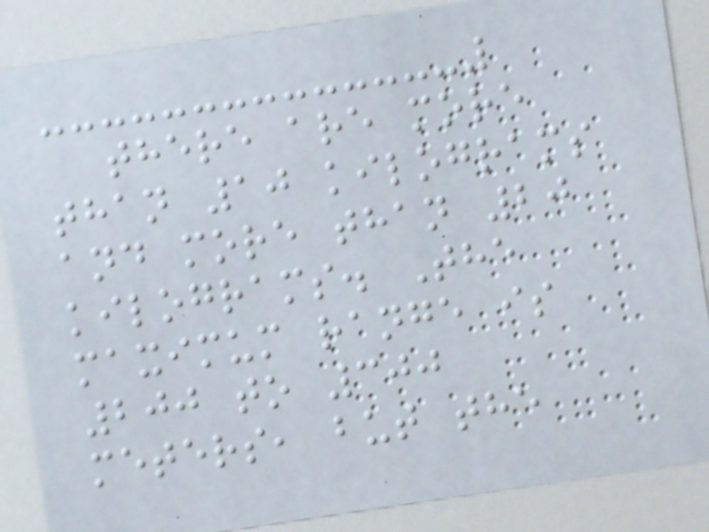there are more
than 10 kilograms
and more than 20
kilograms. The
maximum range is
200 to 300
meters, but the
